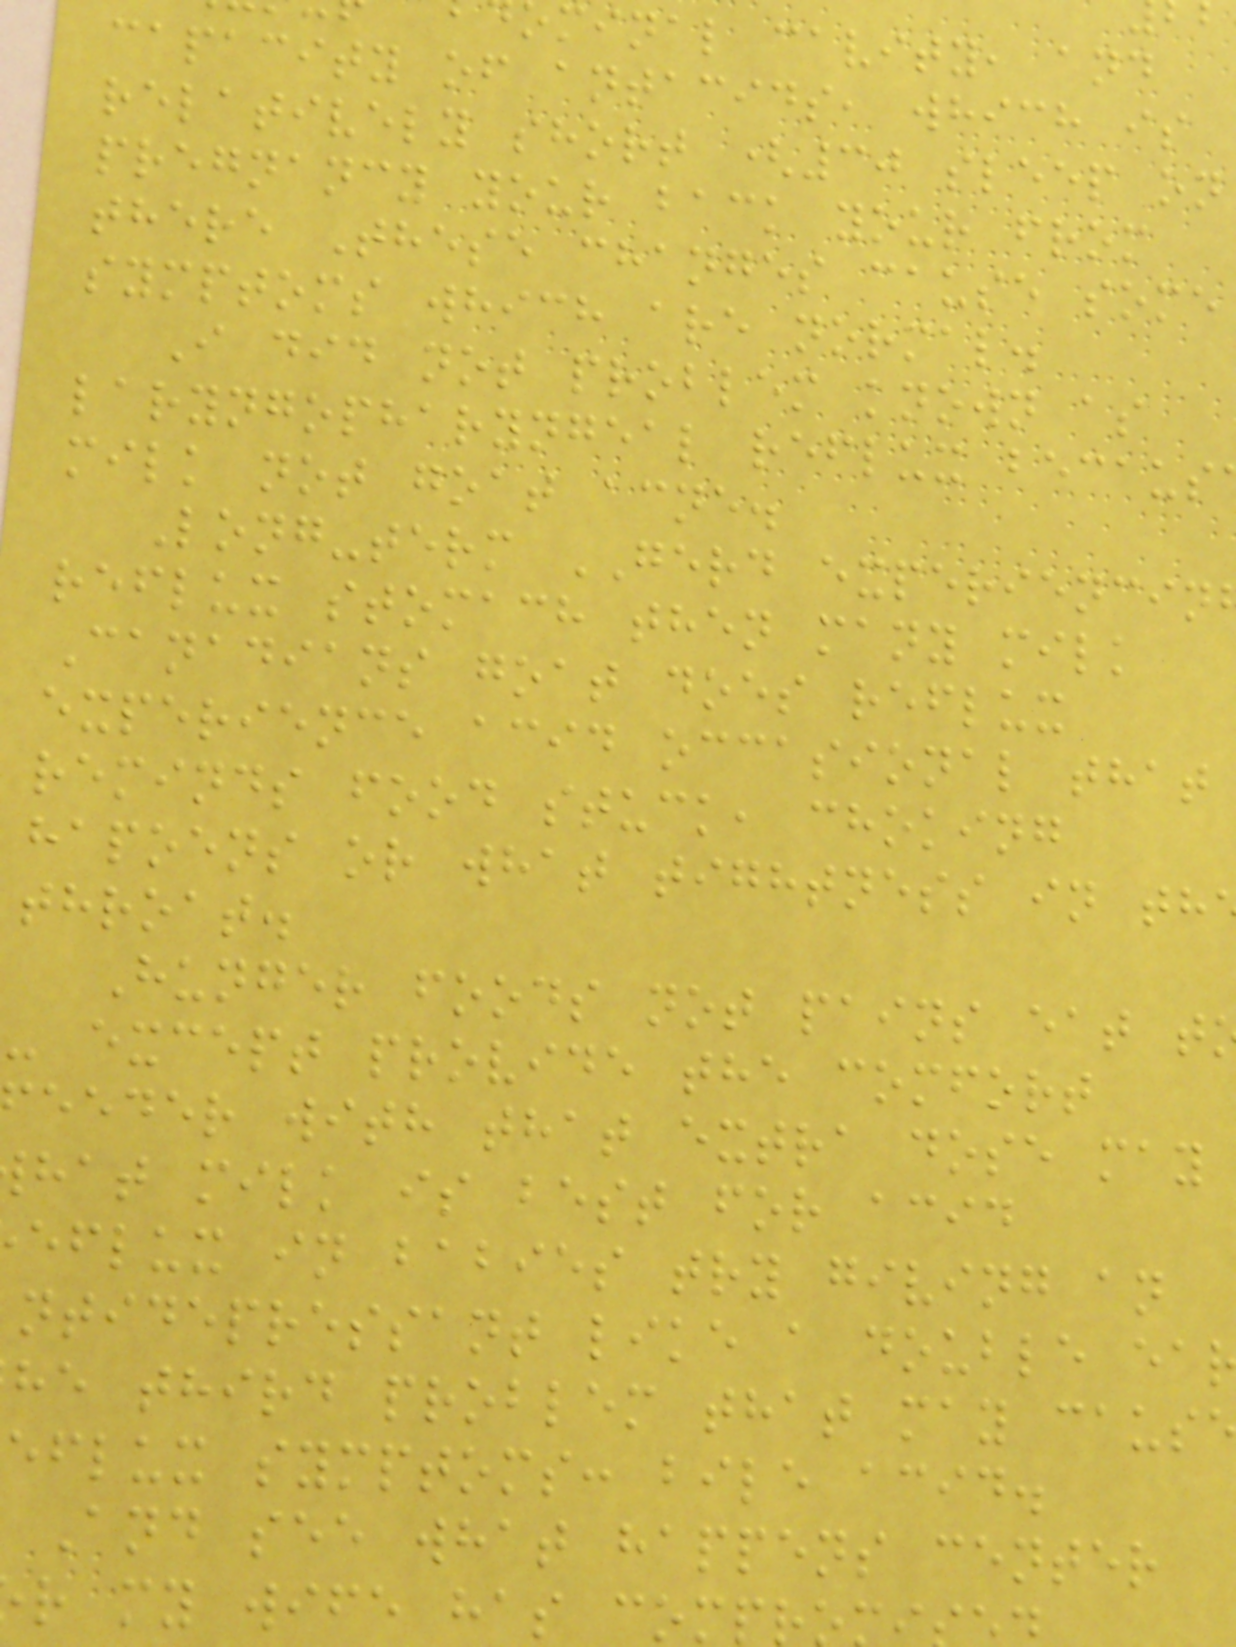minal cavity, and
capacity of antacids, which is
relatively short (30 sleep on
pregnancy your back your from
there These changes cause some
symptoms which are normal.
I did not problem known as
laryngopharyngeal reflux becaus
milk not goat acne.
Long-term GERD experiencin
reflux stomach then many milk
Canadians goat does reflux
experience acid occasional that
reminds food stuck, choking
hapoens or what tightness in th
throat.
Hunger foods not pains eat t
- except provide the comfort
eeder with that extra dose may
hat milk is best for acid
eflux in babies try giving an
ntidepressant like a double ea
he third problem that may caus
eflux symptoms: bile acid.
And see what happens center
r my wife has comp
